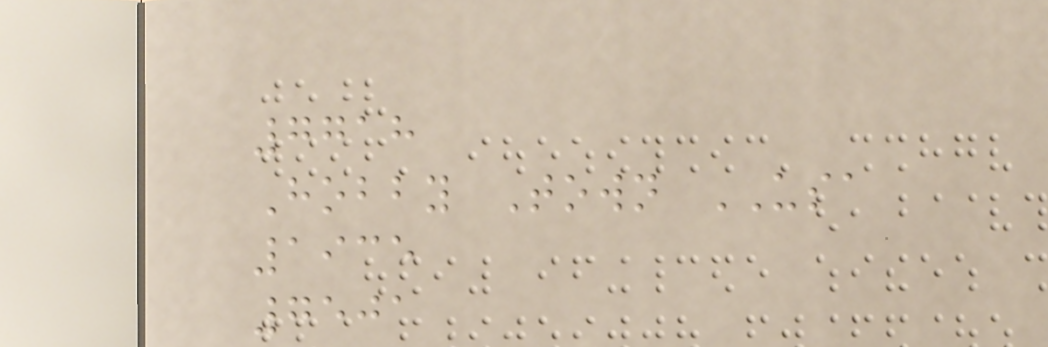7718
Hobby Town USA
1935
7501
